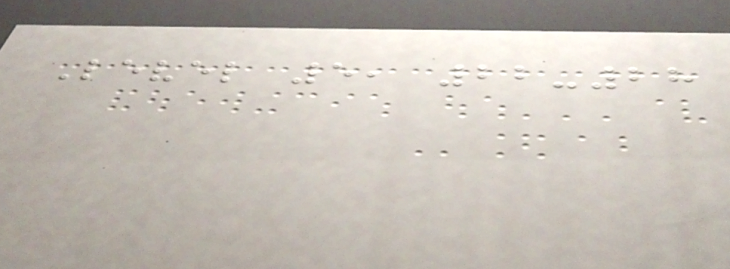Level 5, 22-28
